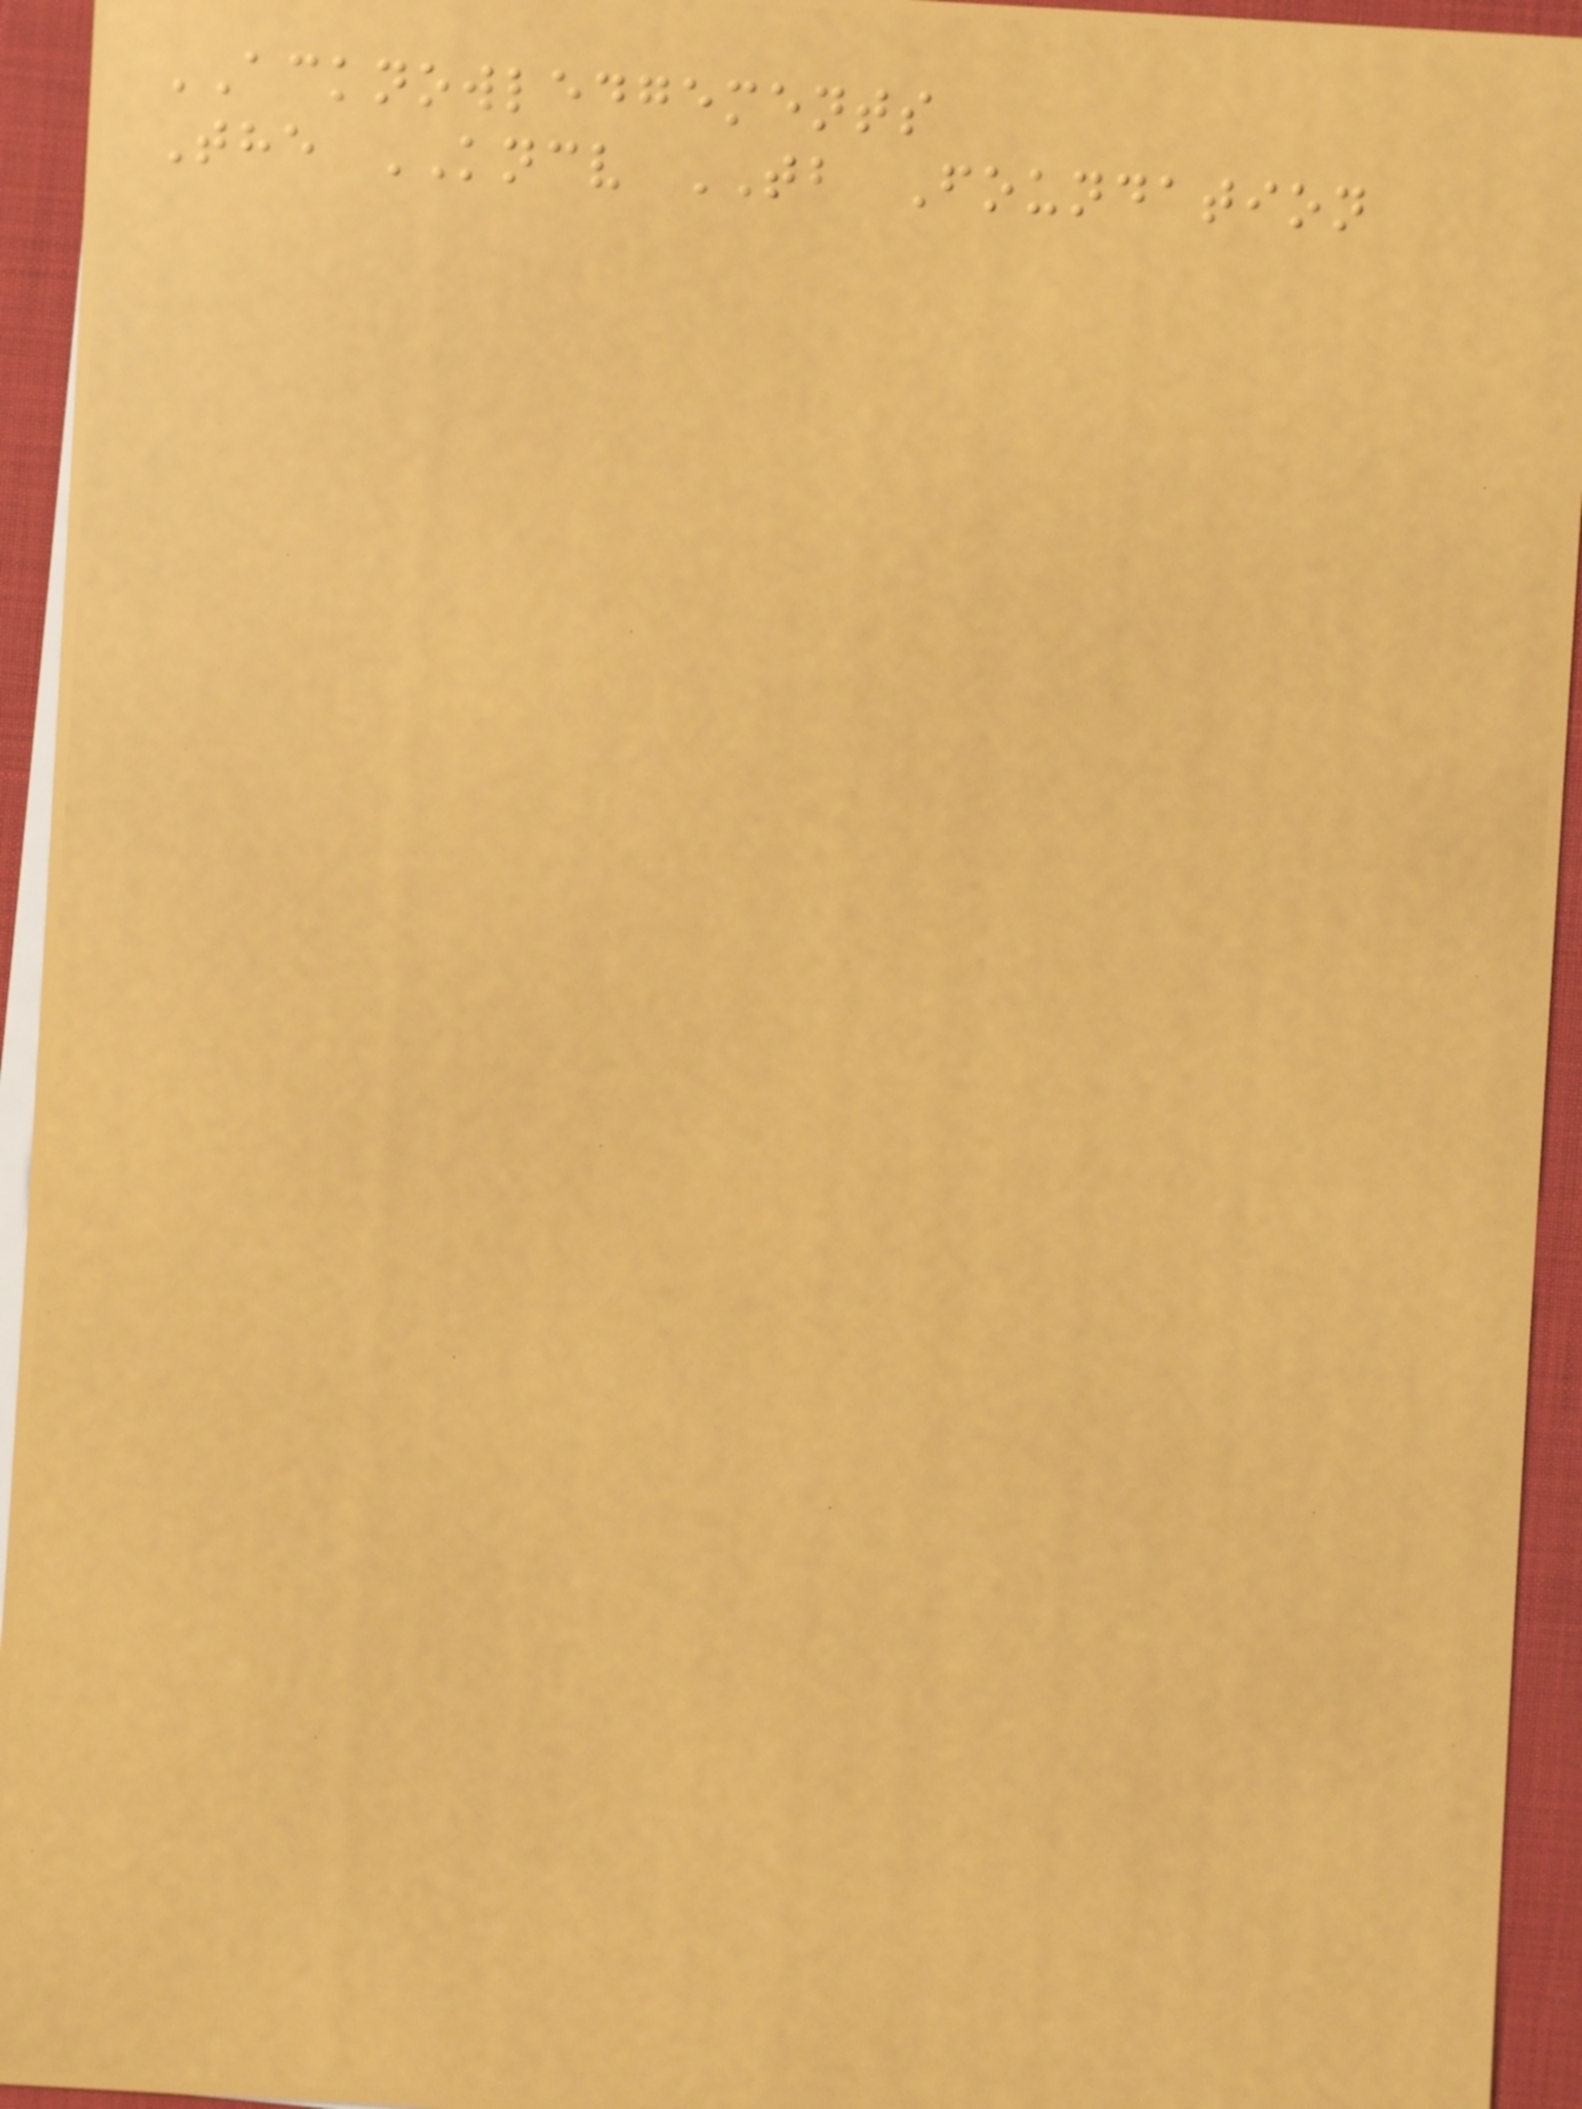ACKNOWLEDGEMENTS
The KNCV TB Foundation
